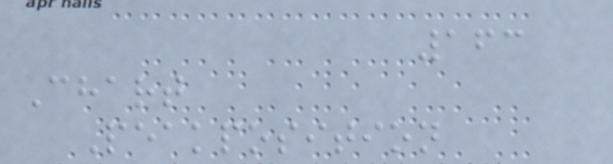163
Chart
Peakposition
